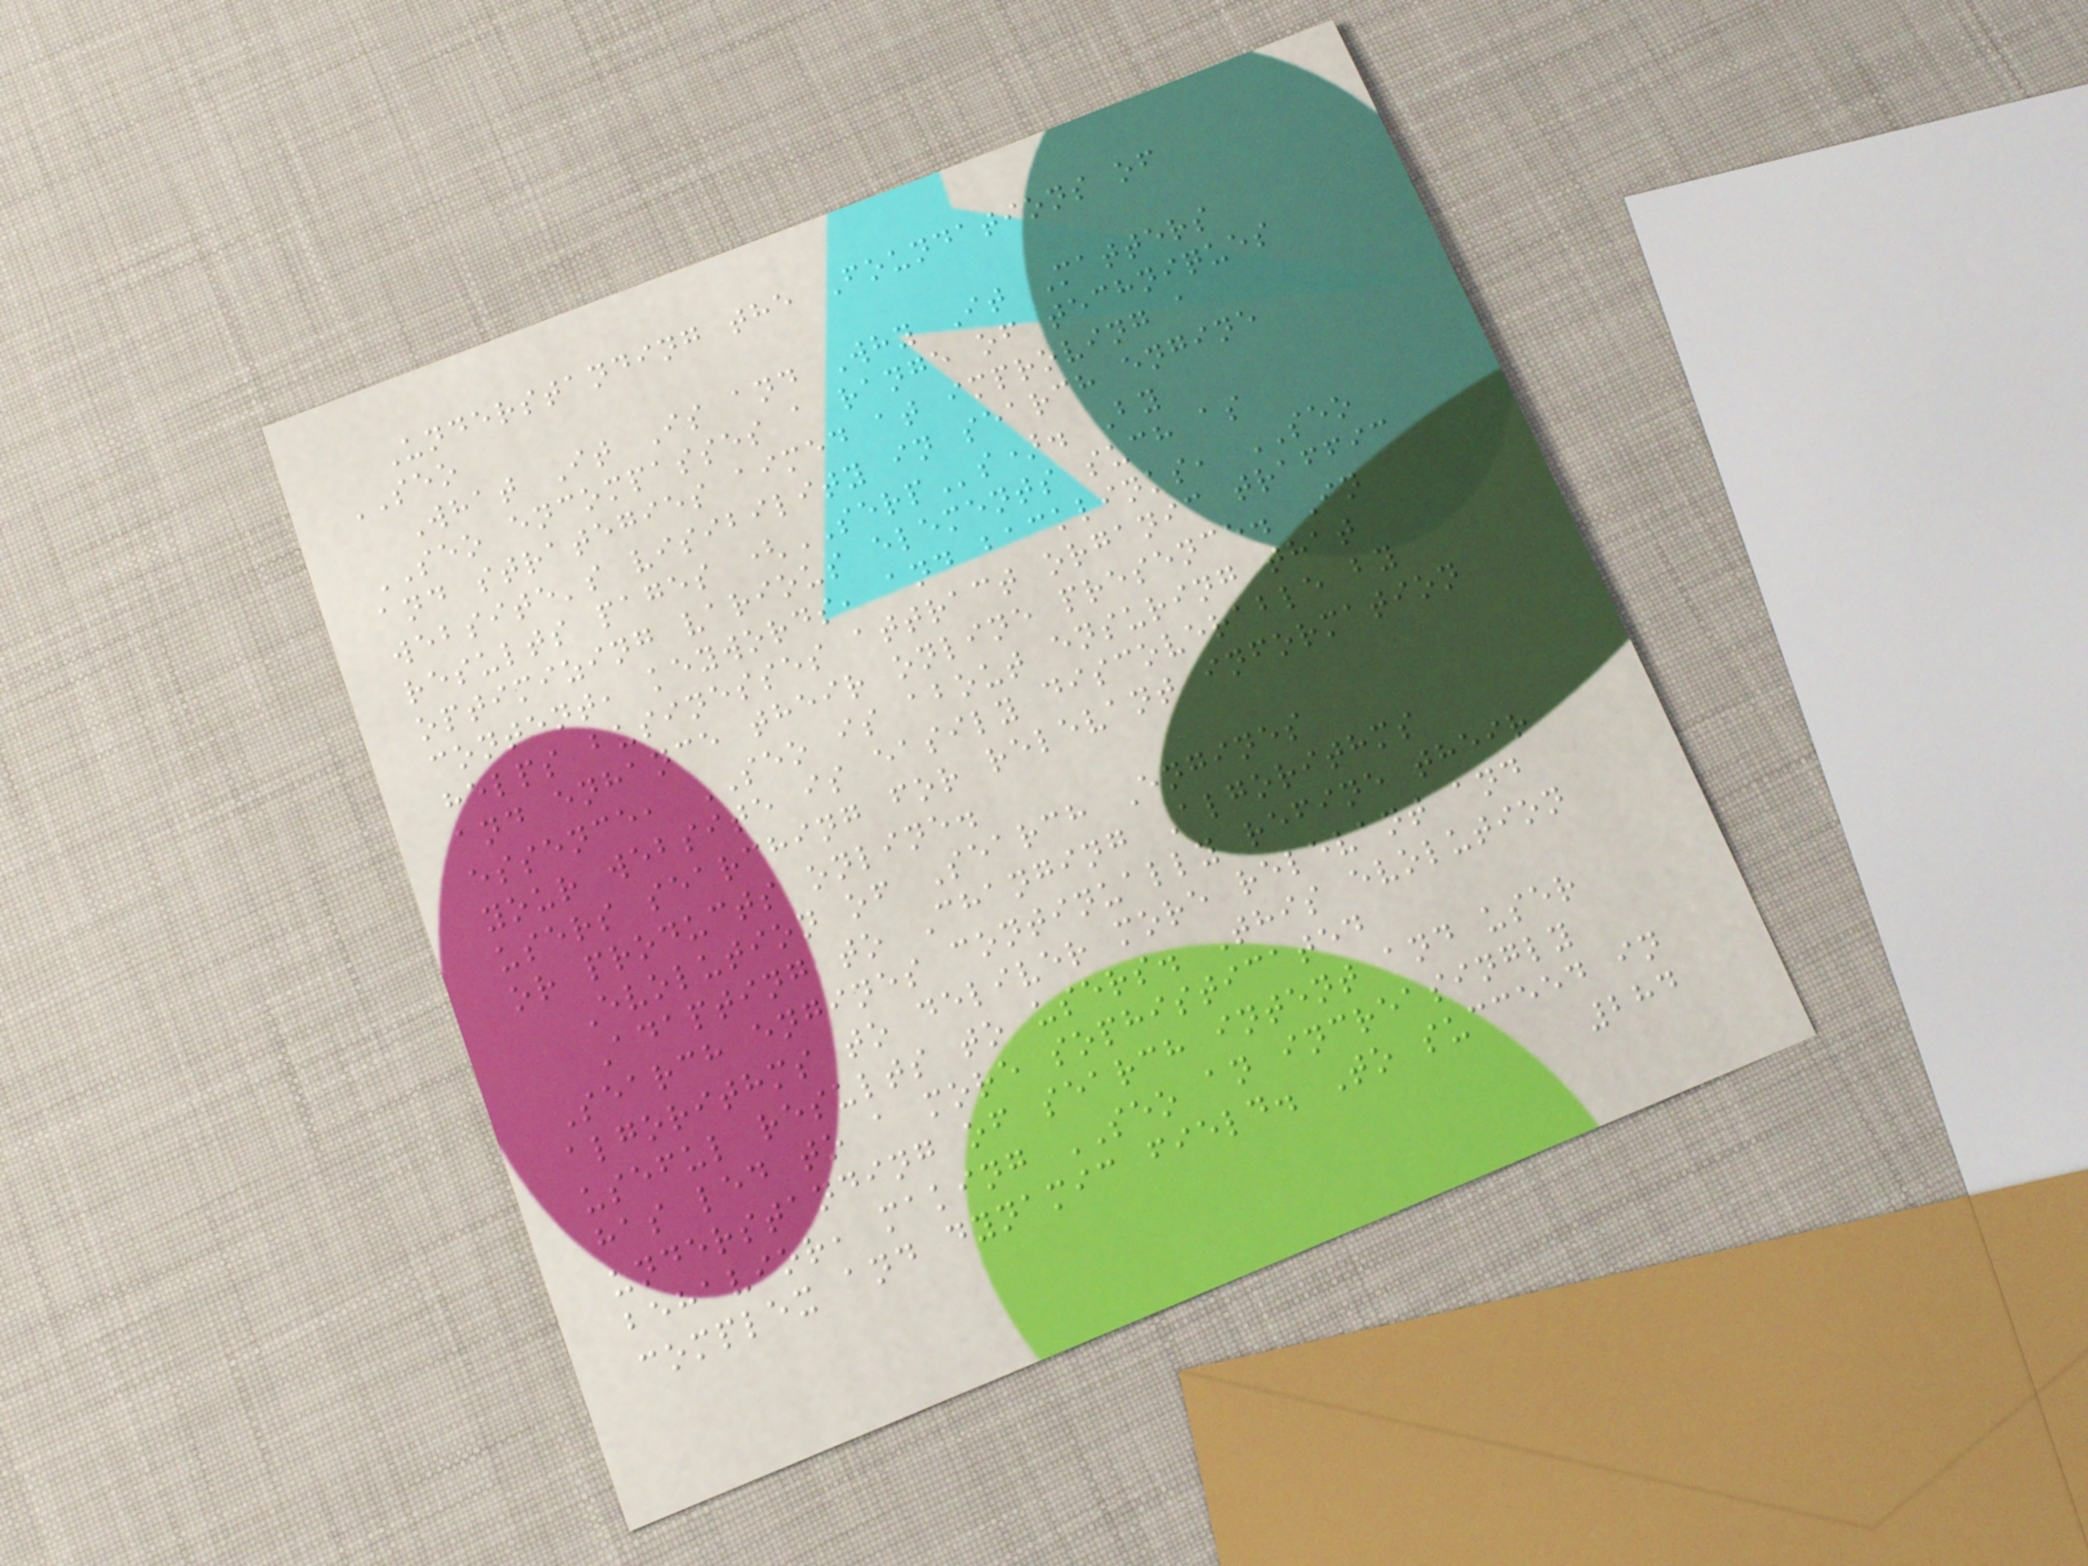Understanding the Foundations of
SEO
What It Is and Why It Matters
SEO encompasses a range of techniques
and strategies aimed at improving a
website's visibility in search engine
results pages (SERPs). By
optimizing various elements such as
content, keywords, and backlinks, SEO
helps businesses attract organic traffic
and enhance their online presence. In
essence, SEO is about ensuring that
your website is easily discoverable by
users searching for relevant information
or products online.
Evolution of Search Engines
Adapting to Changing Algorithms
Search engines continually refine their
algorithms to deliver more relevant and
useful results to users. This evolution
has led to a more sophisticated
understanding of search intent and user
behavior, making SEO an increasingly
complex and dynamic field. To succeed in
284
